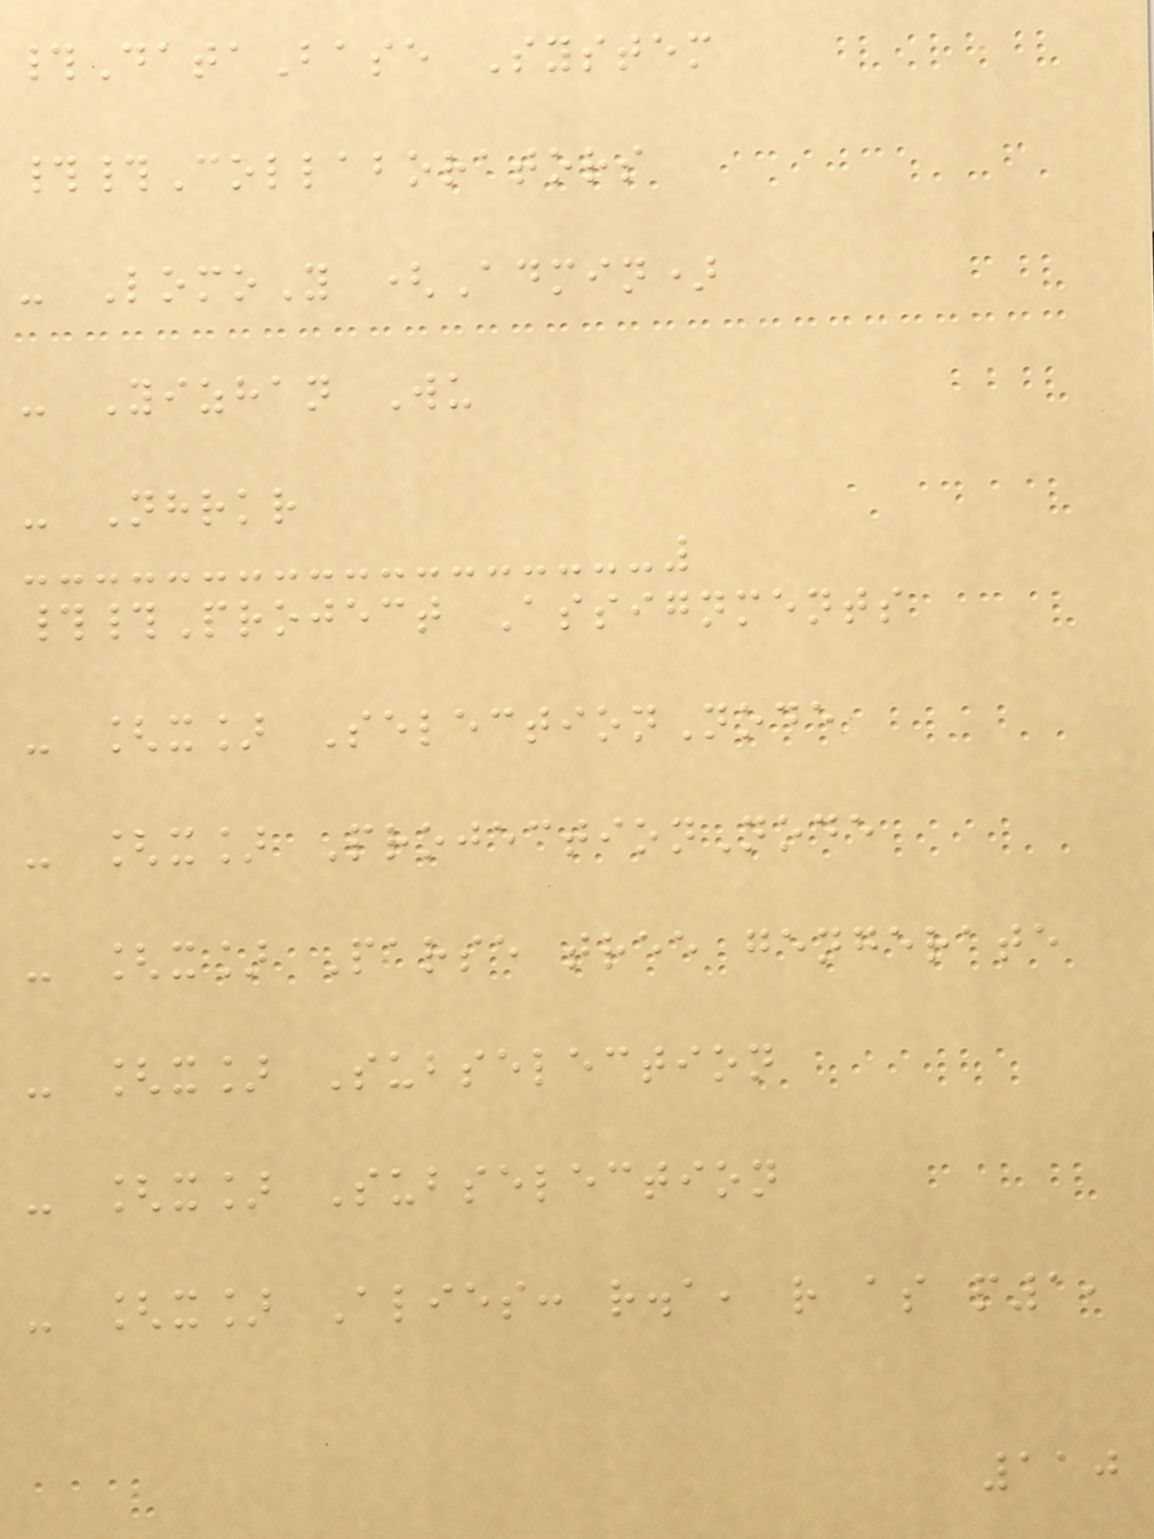#DataBase System
##Collaborators
- LomoY (Admin)
- Yizhan Wu
- Nhrkr
##Project Assignments
- [x] SelectionNode
- [x] ProjectionNode
- [x] Parse tree gengerate
- [x] Subselection
- [x] Subselection
- [x] Alies: r.a, r as p1,
110
